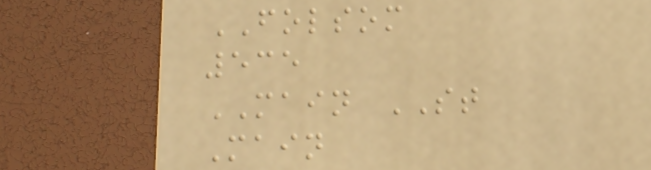FOLSOM
535
MAIN ST
Main
